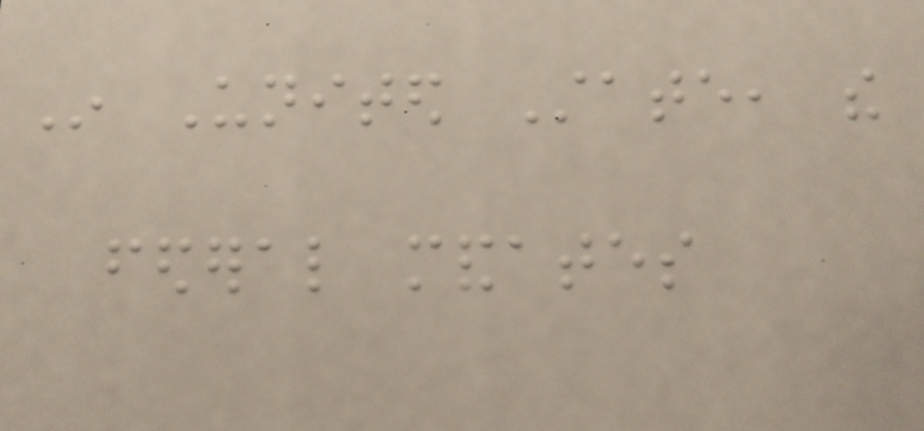In United State, the
federal mandates
